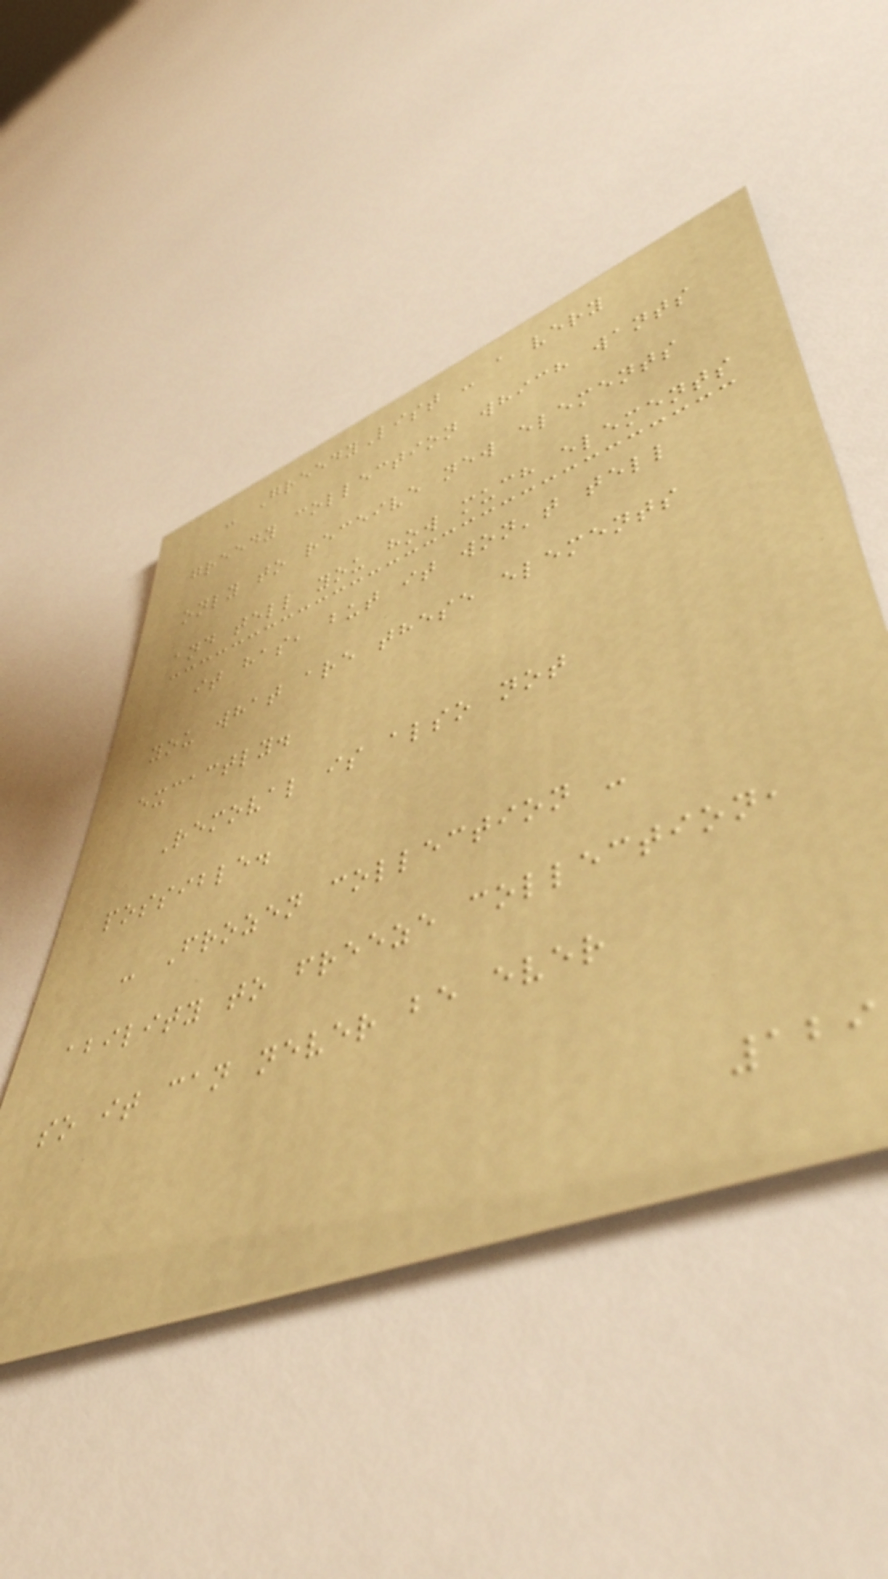- GreedyList - a very
greedy collection which wants
only to receive new elements
and tell you how much elements
it has, but it won't tell
you what are these elements
excactly.
Removal is also not
possible.
- Frozen collection -
ability to freeze collection,
so it can never be ever
129
